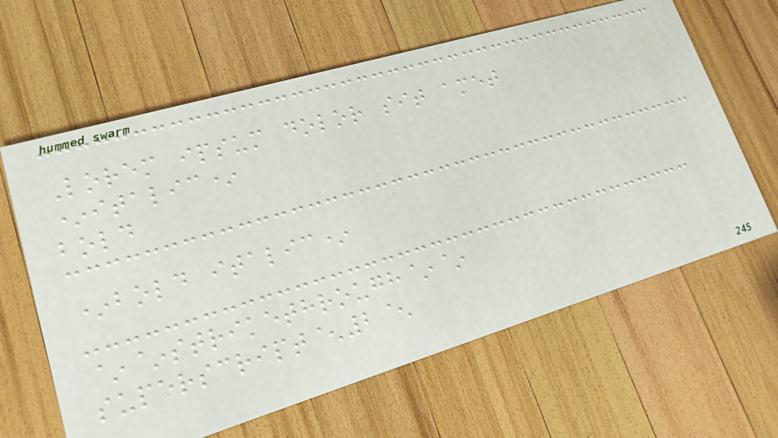Lorem ipsum dolor sit amet
*italic*
bold
*bold italic*
~~strikethrough~~
superscript^2^
